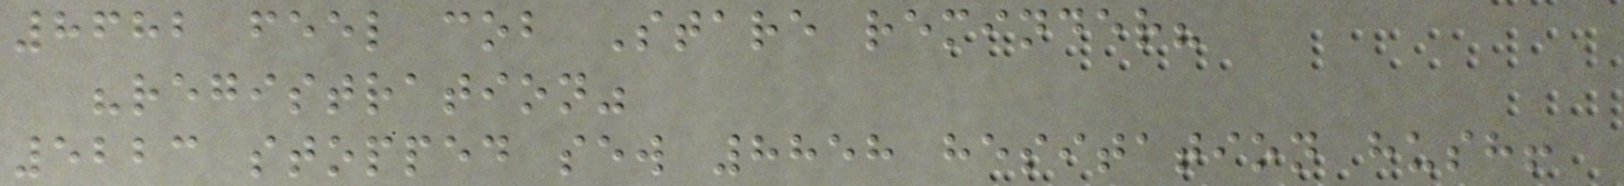8682 feel cob Stare reminder?
"registration"
5223 stopped sew 8858 hesitation hush!
